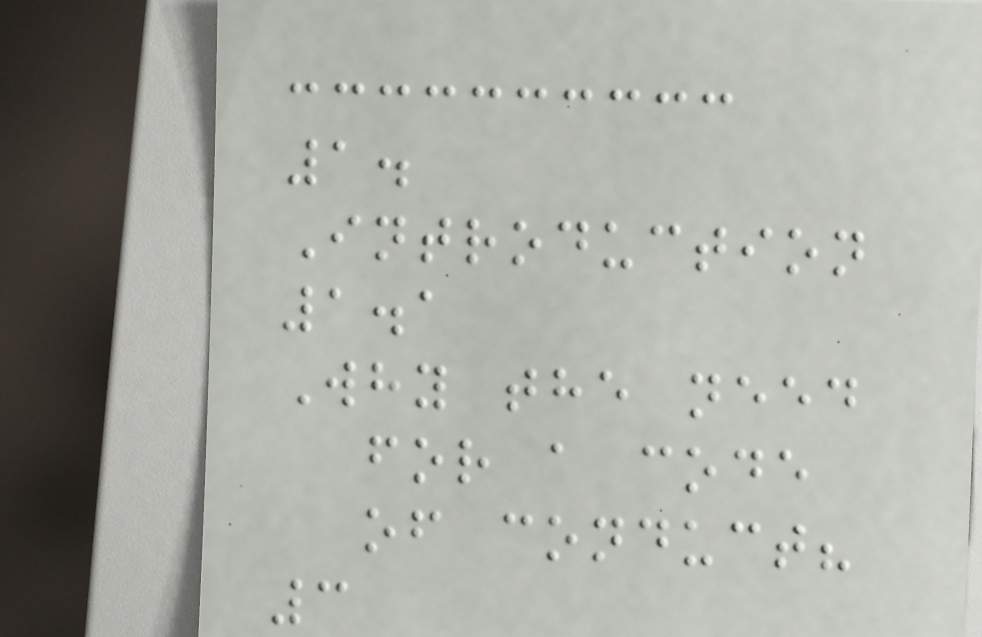1.
Introduction
1.1
Why the need
for a code
of conduct?
3
